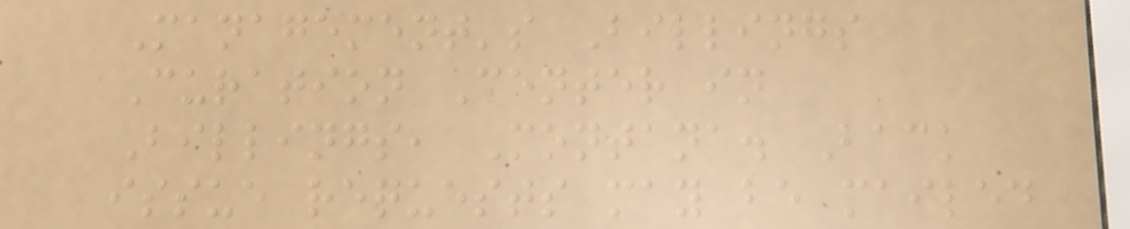Management's Billings
Curation Center in
Billings, Montana. Back
issue requests may be mailed
